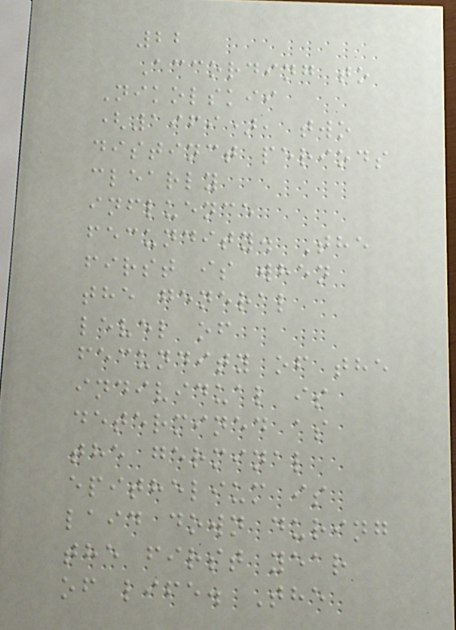22
According to
Nikolskii
(1969), two
distinct periods
clearly
influence
fecundity. The
first is when
the general
level of
fecundity of the
individual is
determined as
the germinal
epithelium is
laid down during
the first year
of life. The
